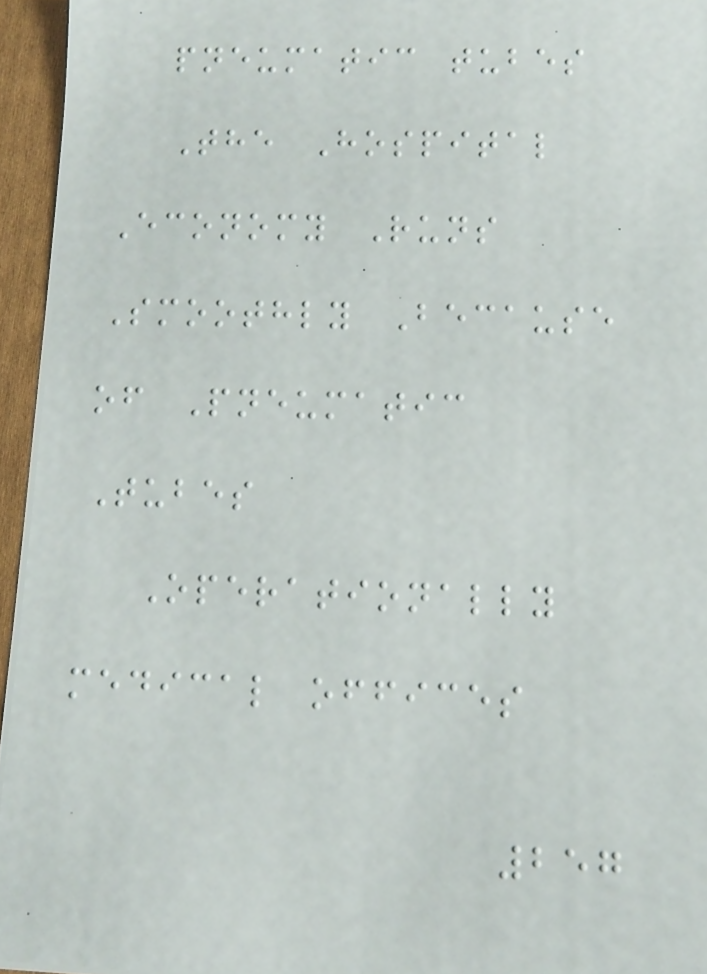pneumatic tubes
The Hospital
Economy Runs
Smoothly Because
of Pneumatic
Tubes
Operationally
medical offices
257
